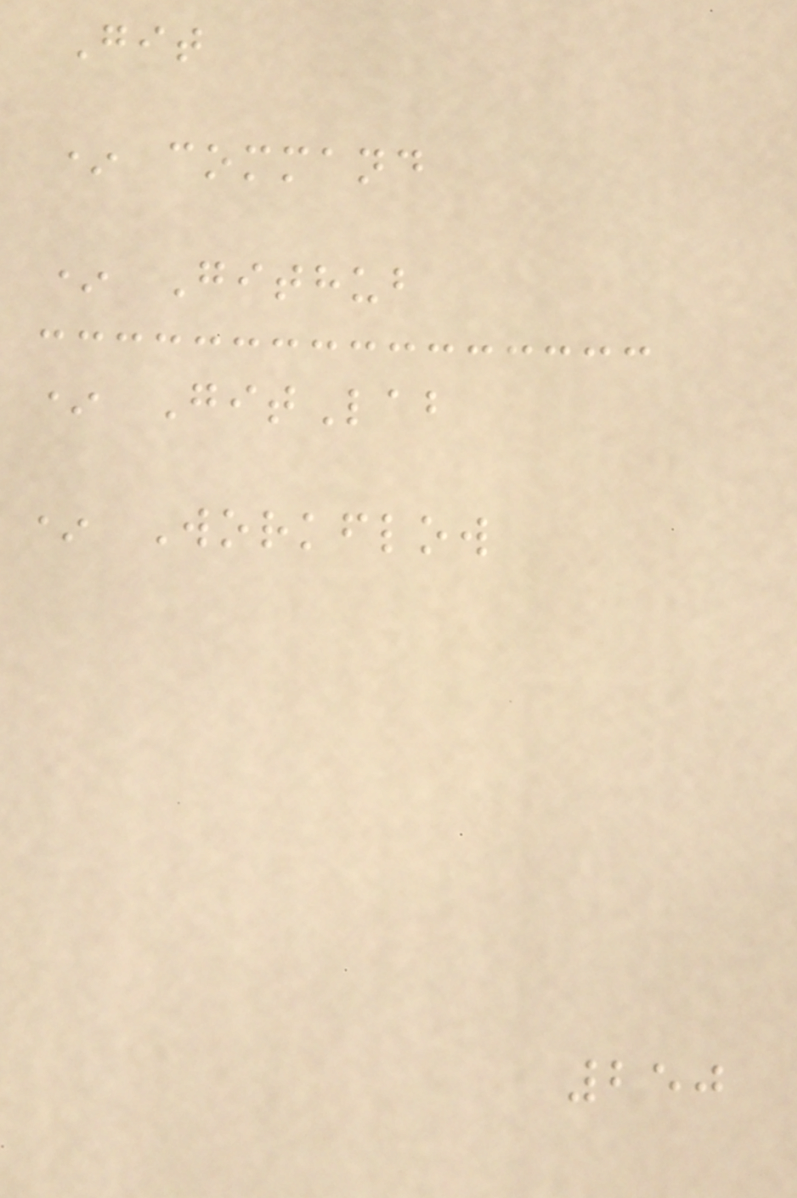Git
* command
* Github
* GitLab
* Workflow
250
